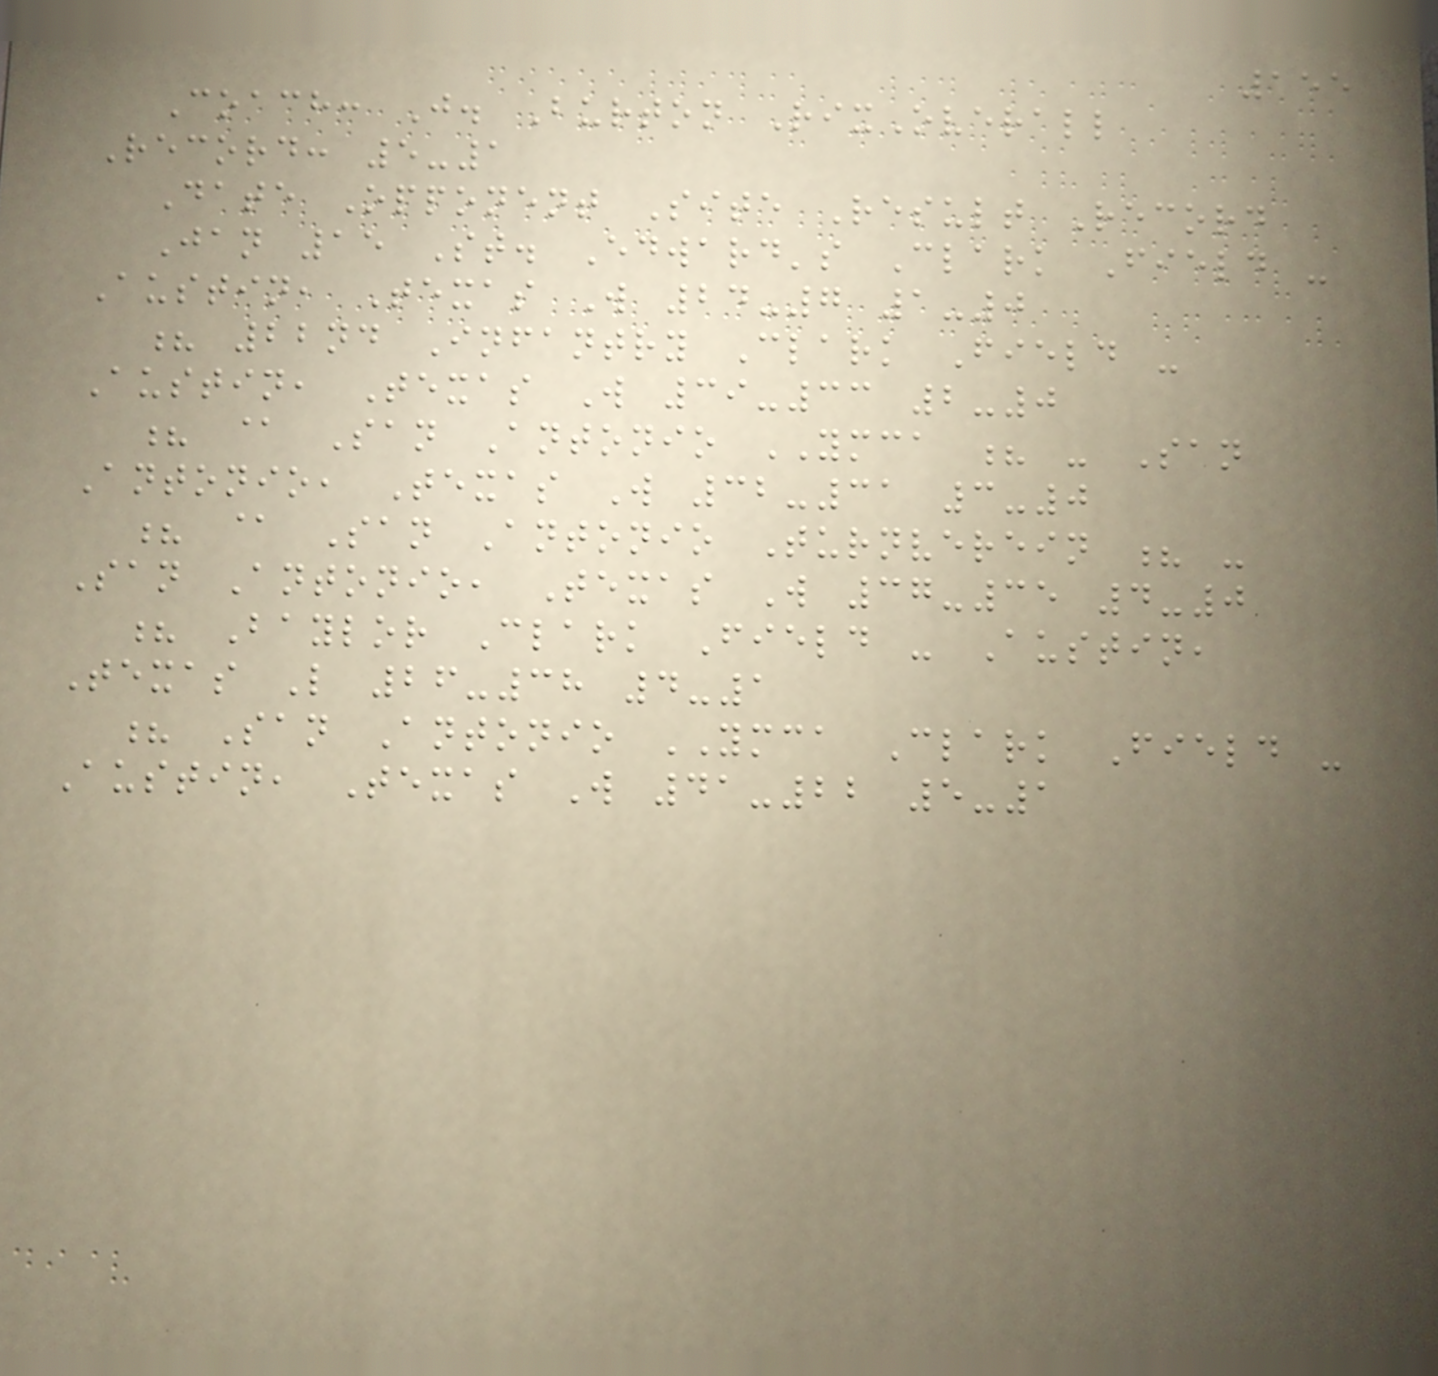155
Coach: J. Burton RixOverall
Record: 5-1
Date Opponent Site Result Record
Jan 15 St. Edward's Clark Field -
Austin, Texas W 24-7 1-0
? 22nd Infantry Clark Field -
Austin, Texas W 39-33 2-0
? @ San Antonio YMCA ? - San
Antonio, Texas W 32-31 3-0
? @ San Antonio Turnverein ? -
San Antonio, Texas W 37-35 4-0
? Baylor Clark Field - Austin,
Texas L 26-38 4-1
? San Antonio YMCA Clark Field -
Austin, Texas W 41-22 5-1
